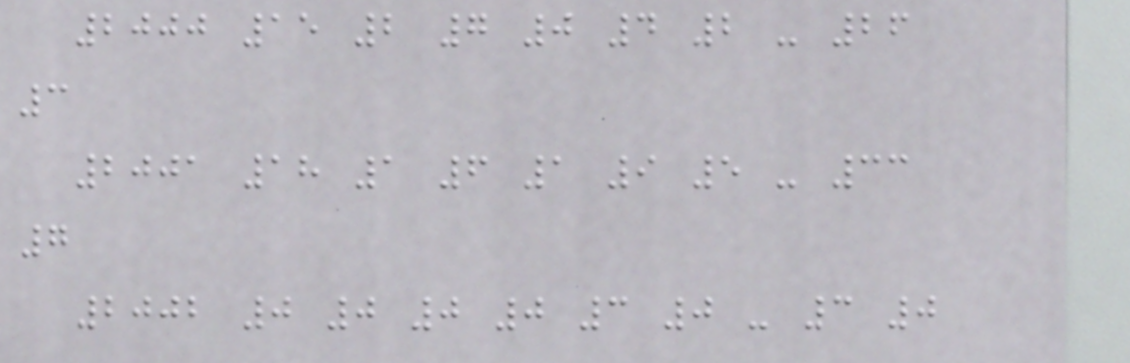2000 15 2 7 0 4 2 - 26
3
2001 18 1 6 1 9 5 - 33
7
2002 0 0 0 0 3 0 - 3 0
